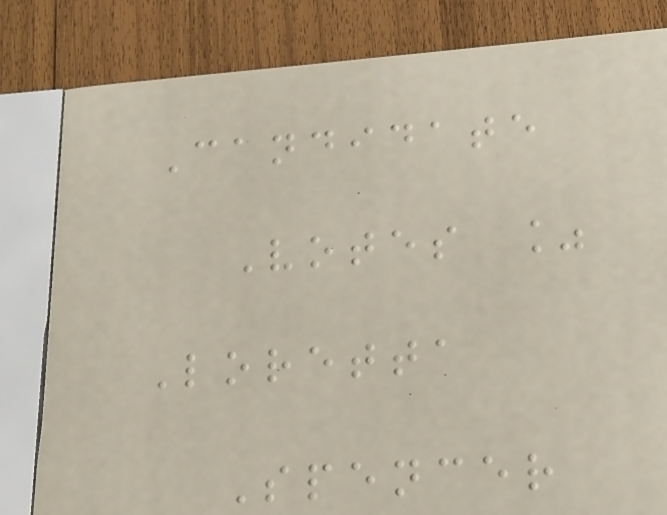Candidate
Votes %
Loretta
Spencer
